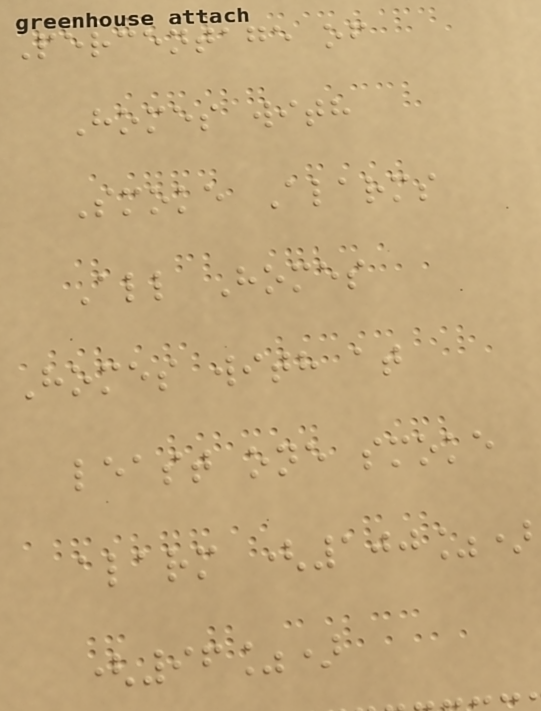Percentage of
Homes with
Smoke Alarms
All Homes
Homes with at
least one smoke
alarm (100%)
(96%)
